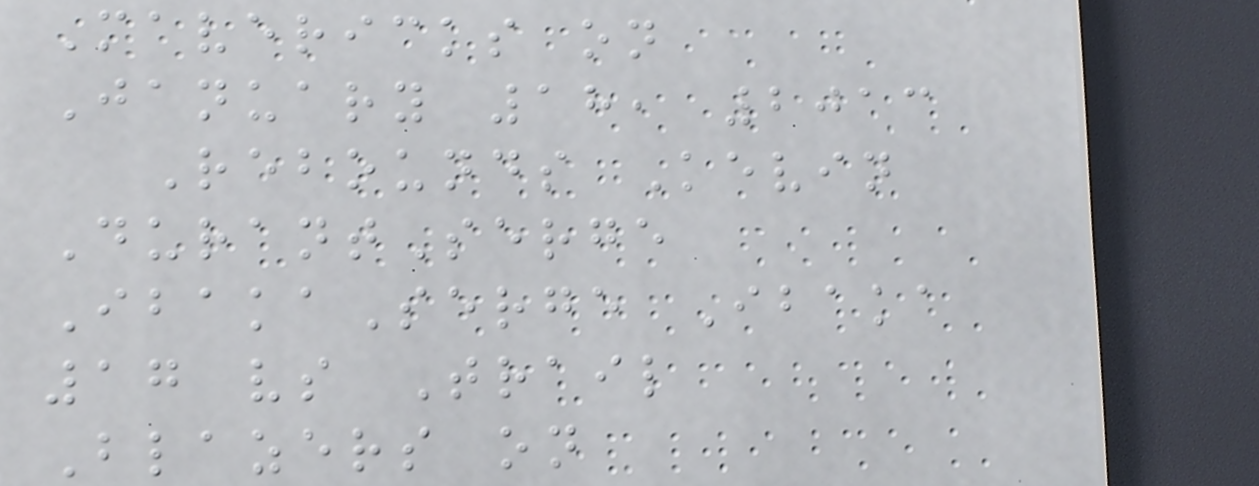Mavericks on
January 18, 2013
Rebounds Kevin
DurantSerge
IbakaSerge Ibaka
17 vs Trail
Blazers on
